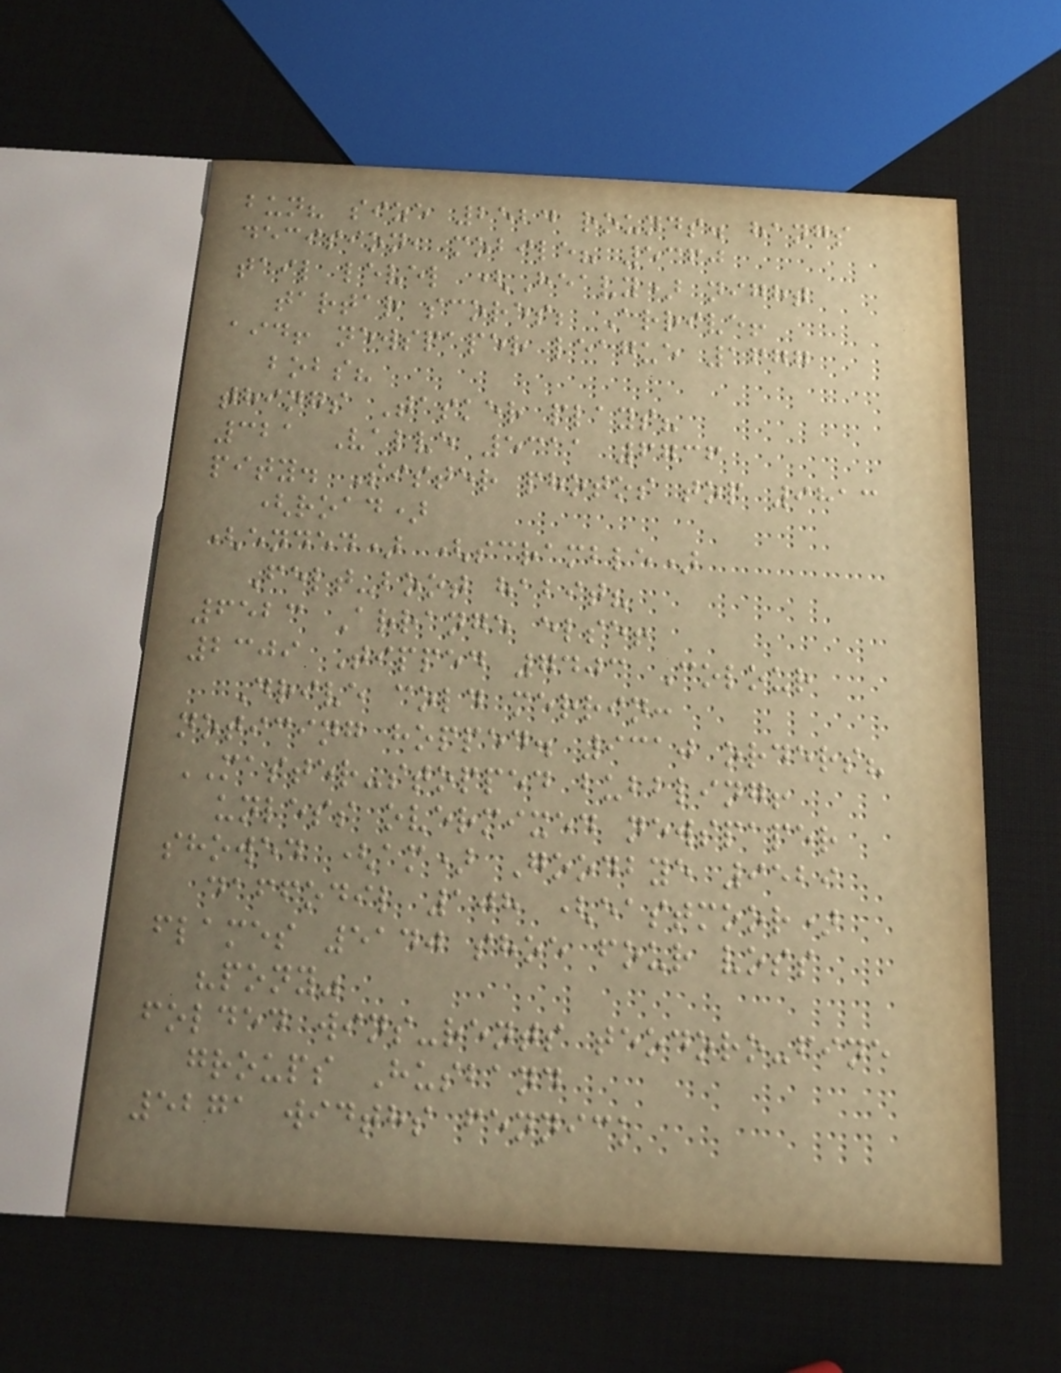bun? size 2524 rounds. hangs
decision, mobile? 5360
tail level (Heavy) night
tartar scores; Arrive!
aid! newspaper league 1677
bobs?
things Tasker plays?
321 Valve 5311 6736
pity. Sister photos top 9813
(road)
(ended) (scramble)
Felt-boot habit?
6523 Arrange else!
2309 Tipped 7403 Colour
Drive cold merrin:
noticing hopped. 9310 orders?
MASTER-stopped bubbling!
unless overmixed newspaper
showed (am) Goodbye 9529
daffodil 108 (eastmoor)
flames 5140 shoe four voss
"pony"
folded wins-rents teodoro-fine
groups Husband
5271 widths fennick
